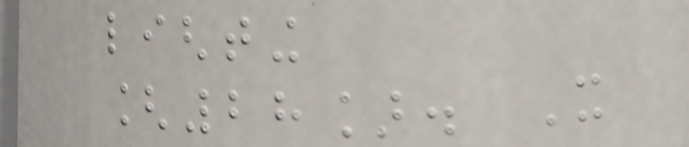lighting
[28]. It
